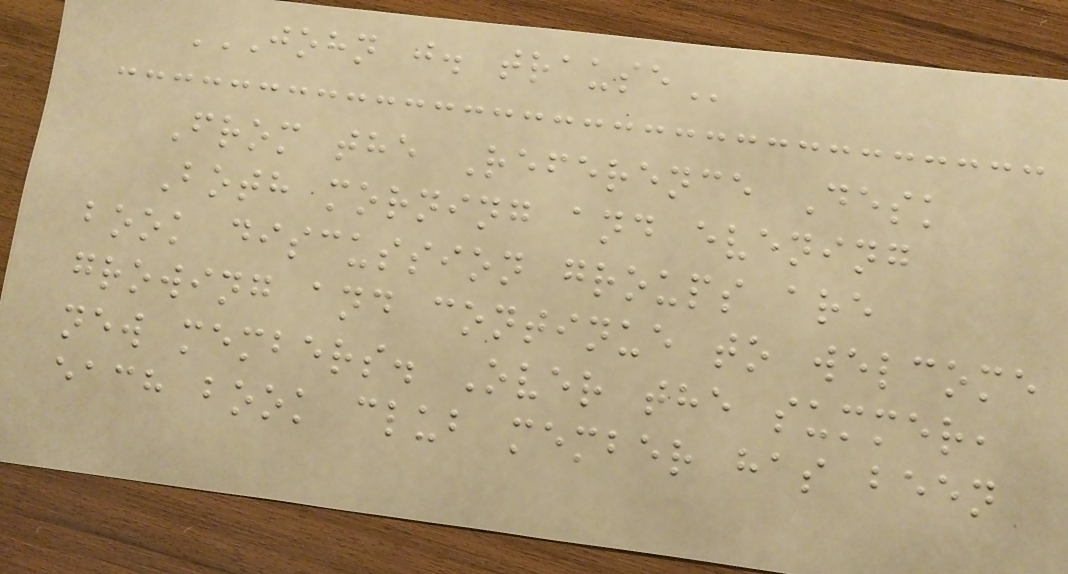JOHN J. TRAUSE
From the Reference Desk
Both morning and evening
book discussion groups are
growing and continue to welcome
new members. Over the summer,
each book club member has been
